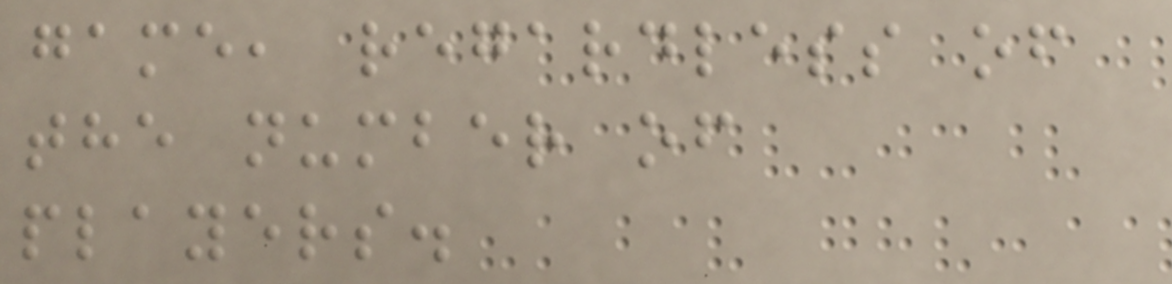game, regardless of
the number of
players.
